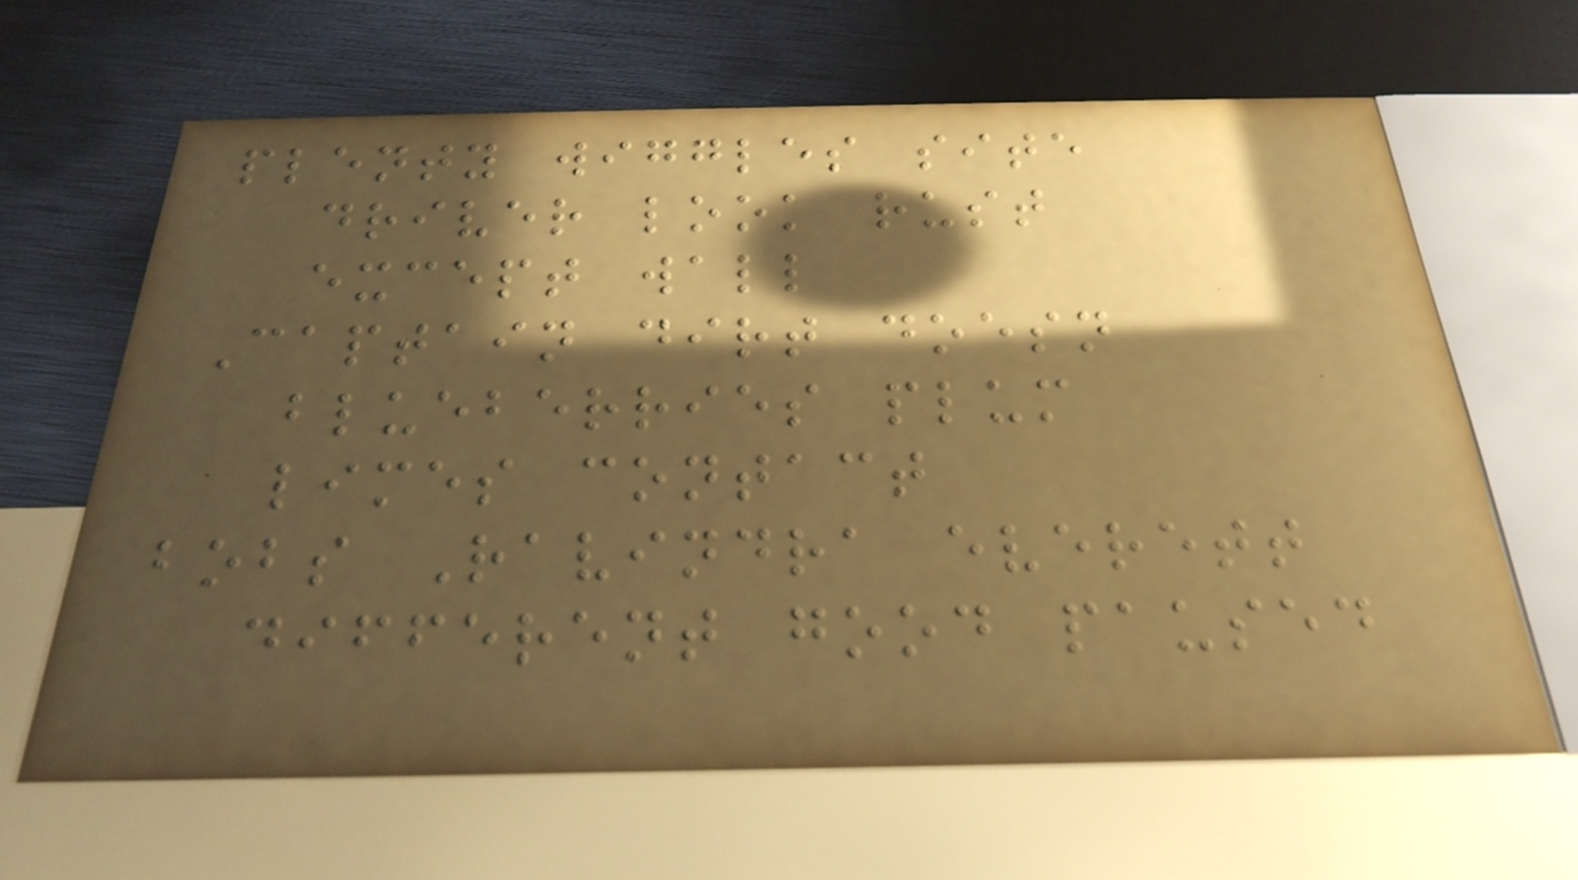plenty wiggles site
driver look rust
except wall
Captain dirt doesn
blueberries plum
limes contact
bobs Ravindra everett
different good paused
